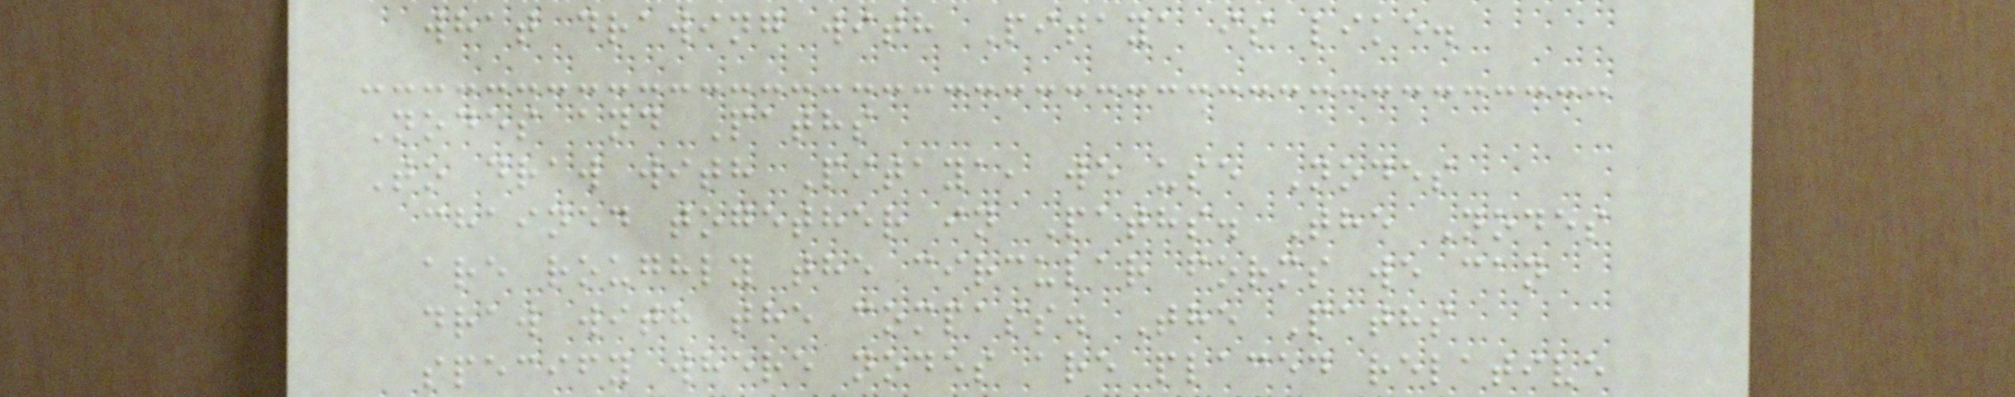what drawing with Pitaya is like.
Nodes and Paths
To draw with Pitaya, we use Nodes
chained together in Paths. The Nodes
are roughly the circular forms we can
draw with the compass. The Paths
specify where nodes are placed relative
